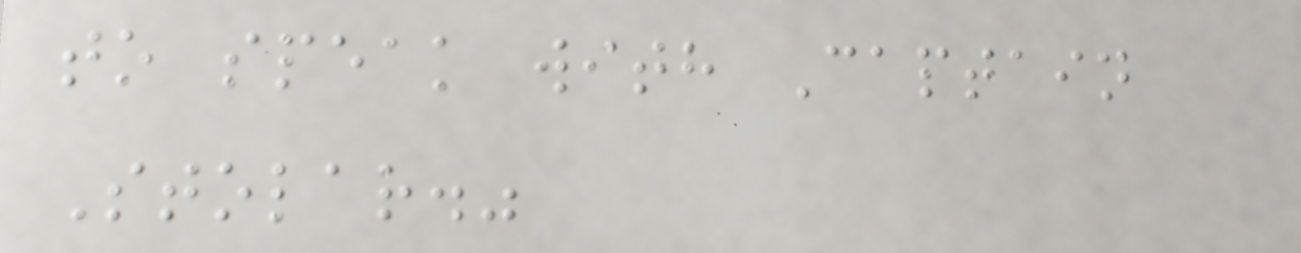to speak with Captain
Stolar."
